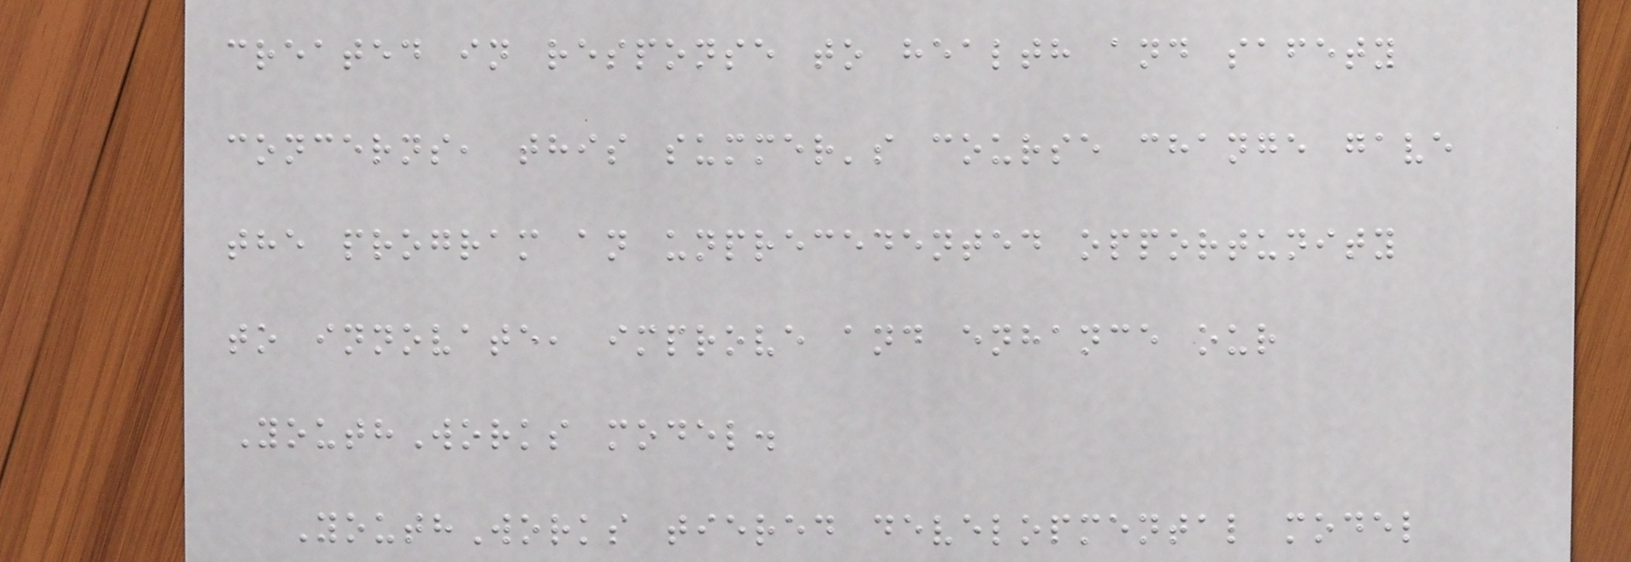created in response to health and safety
concerns, this summer's course change gave
the program an unprecedented opportunity
to innovate, improve and enhance our
YouthWorks model.
YouthWorks tiered developmental model
